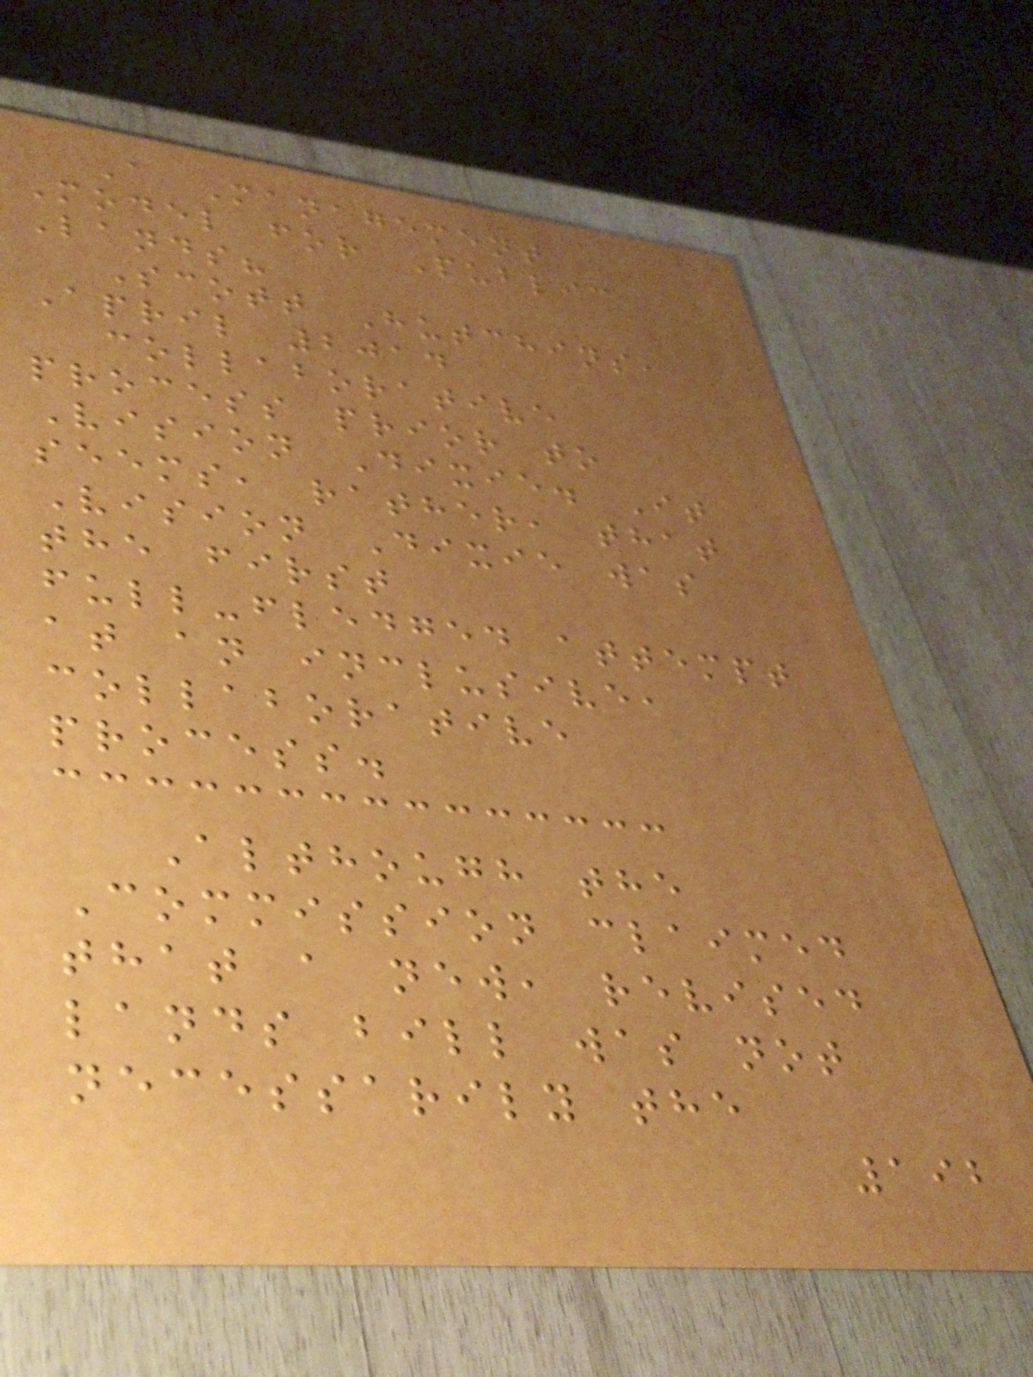A Management
Model for Public
Lands?
Scott Hutchins,
April 2014
collaborative
process prior to
Vision Dixie. It
seems, rather, that
Vision Dixie was
the first
full-fledged attempt
at an inclusive,
collaborative
process.
Although the
Commission claimed
that a new, revised
lands bill was not
necessarily the
192
